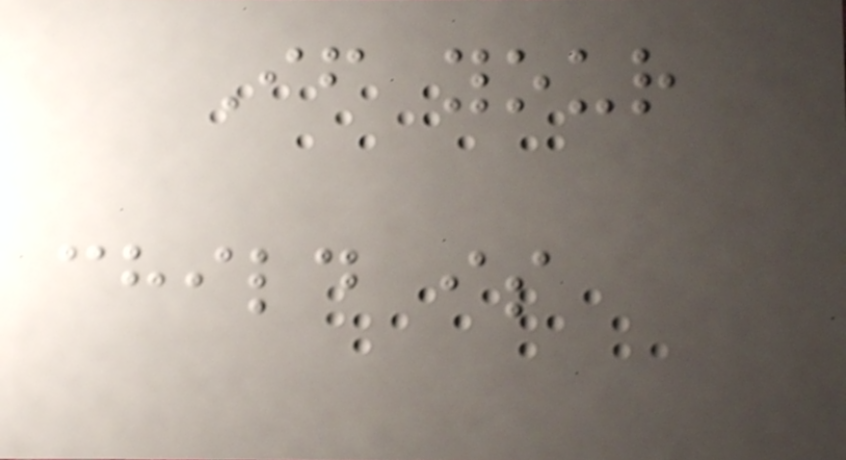If your
child is
